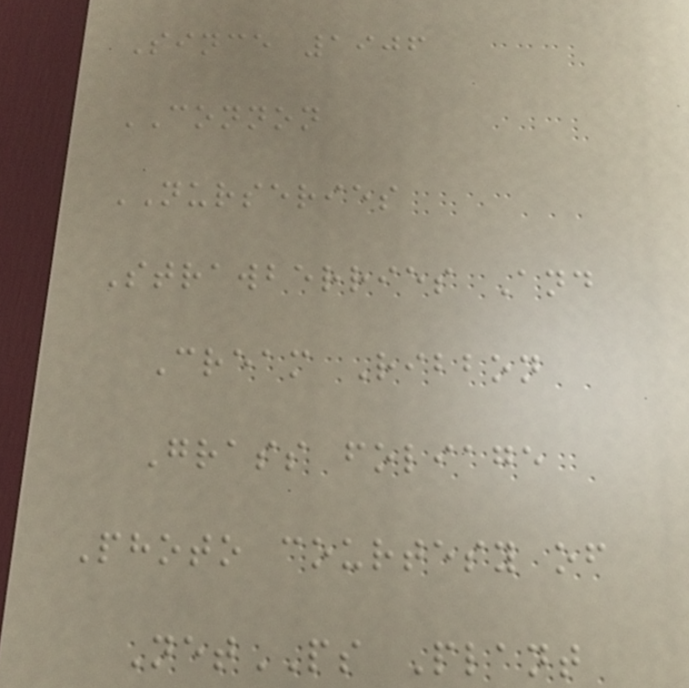Since 1906
CONNON
NURSERIES
Strawberries And
Cream Ribbon
Grass foliage
Photo courtesy of
NetPS Plant
